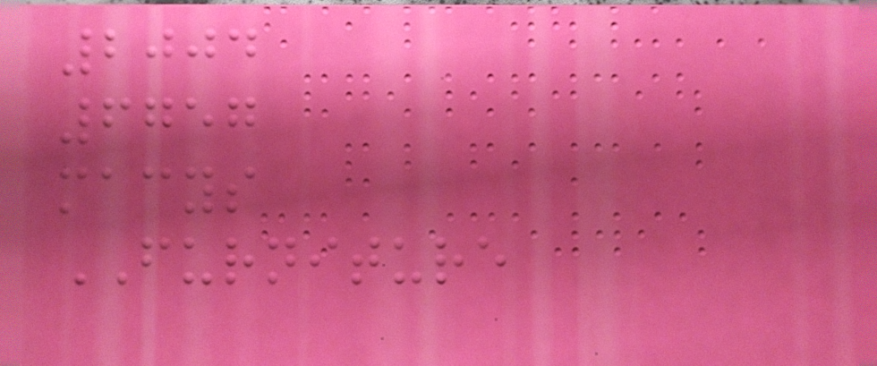2004
6757
macys
FURNITURE
